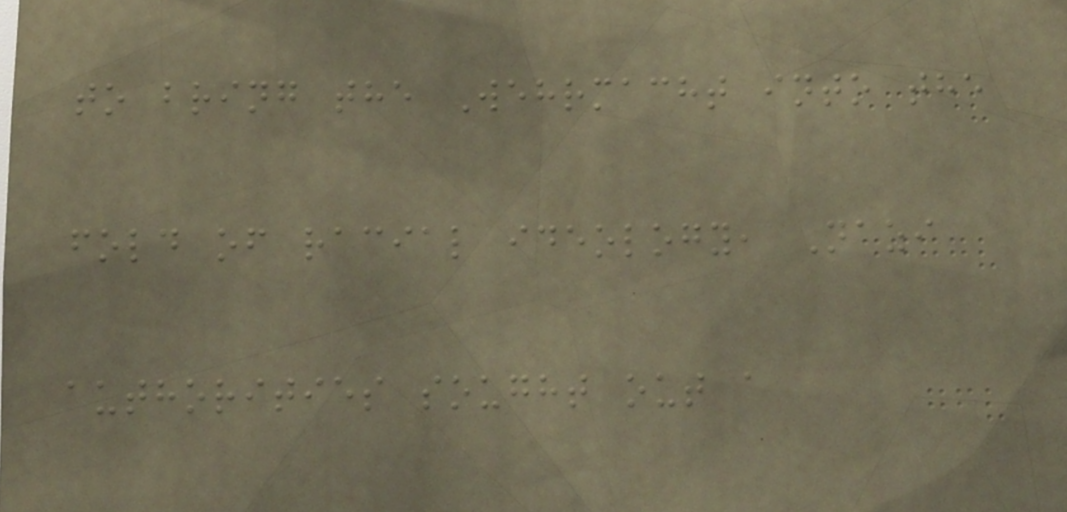to bring the Wehrmacht into the
fold of racial ideology, Nazi
authorities sought out a
